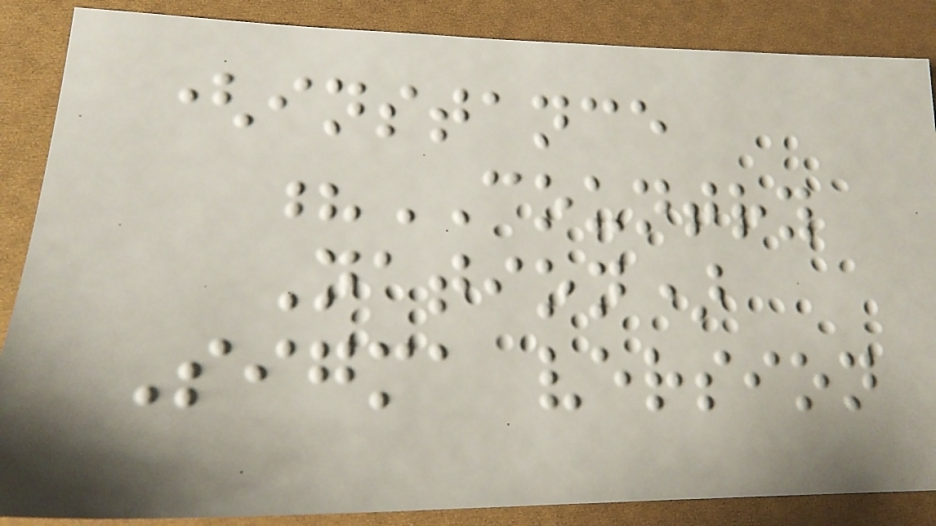(instance
?COUNTRY
Nation)
Sigma version
